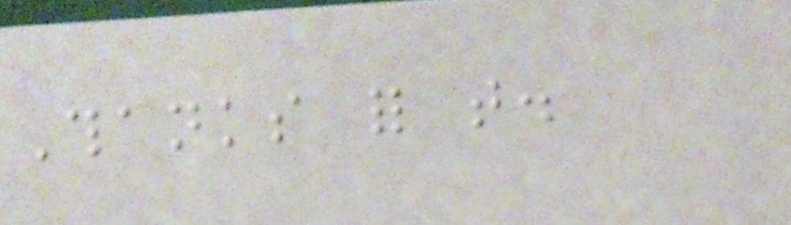Thanks for that.
